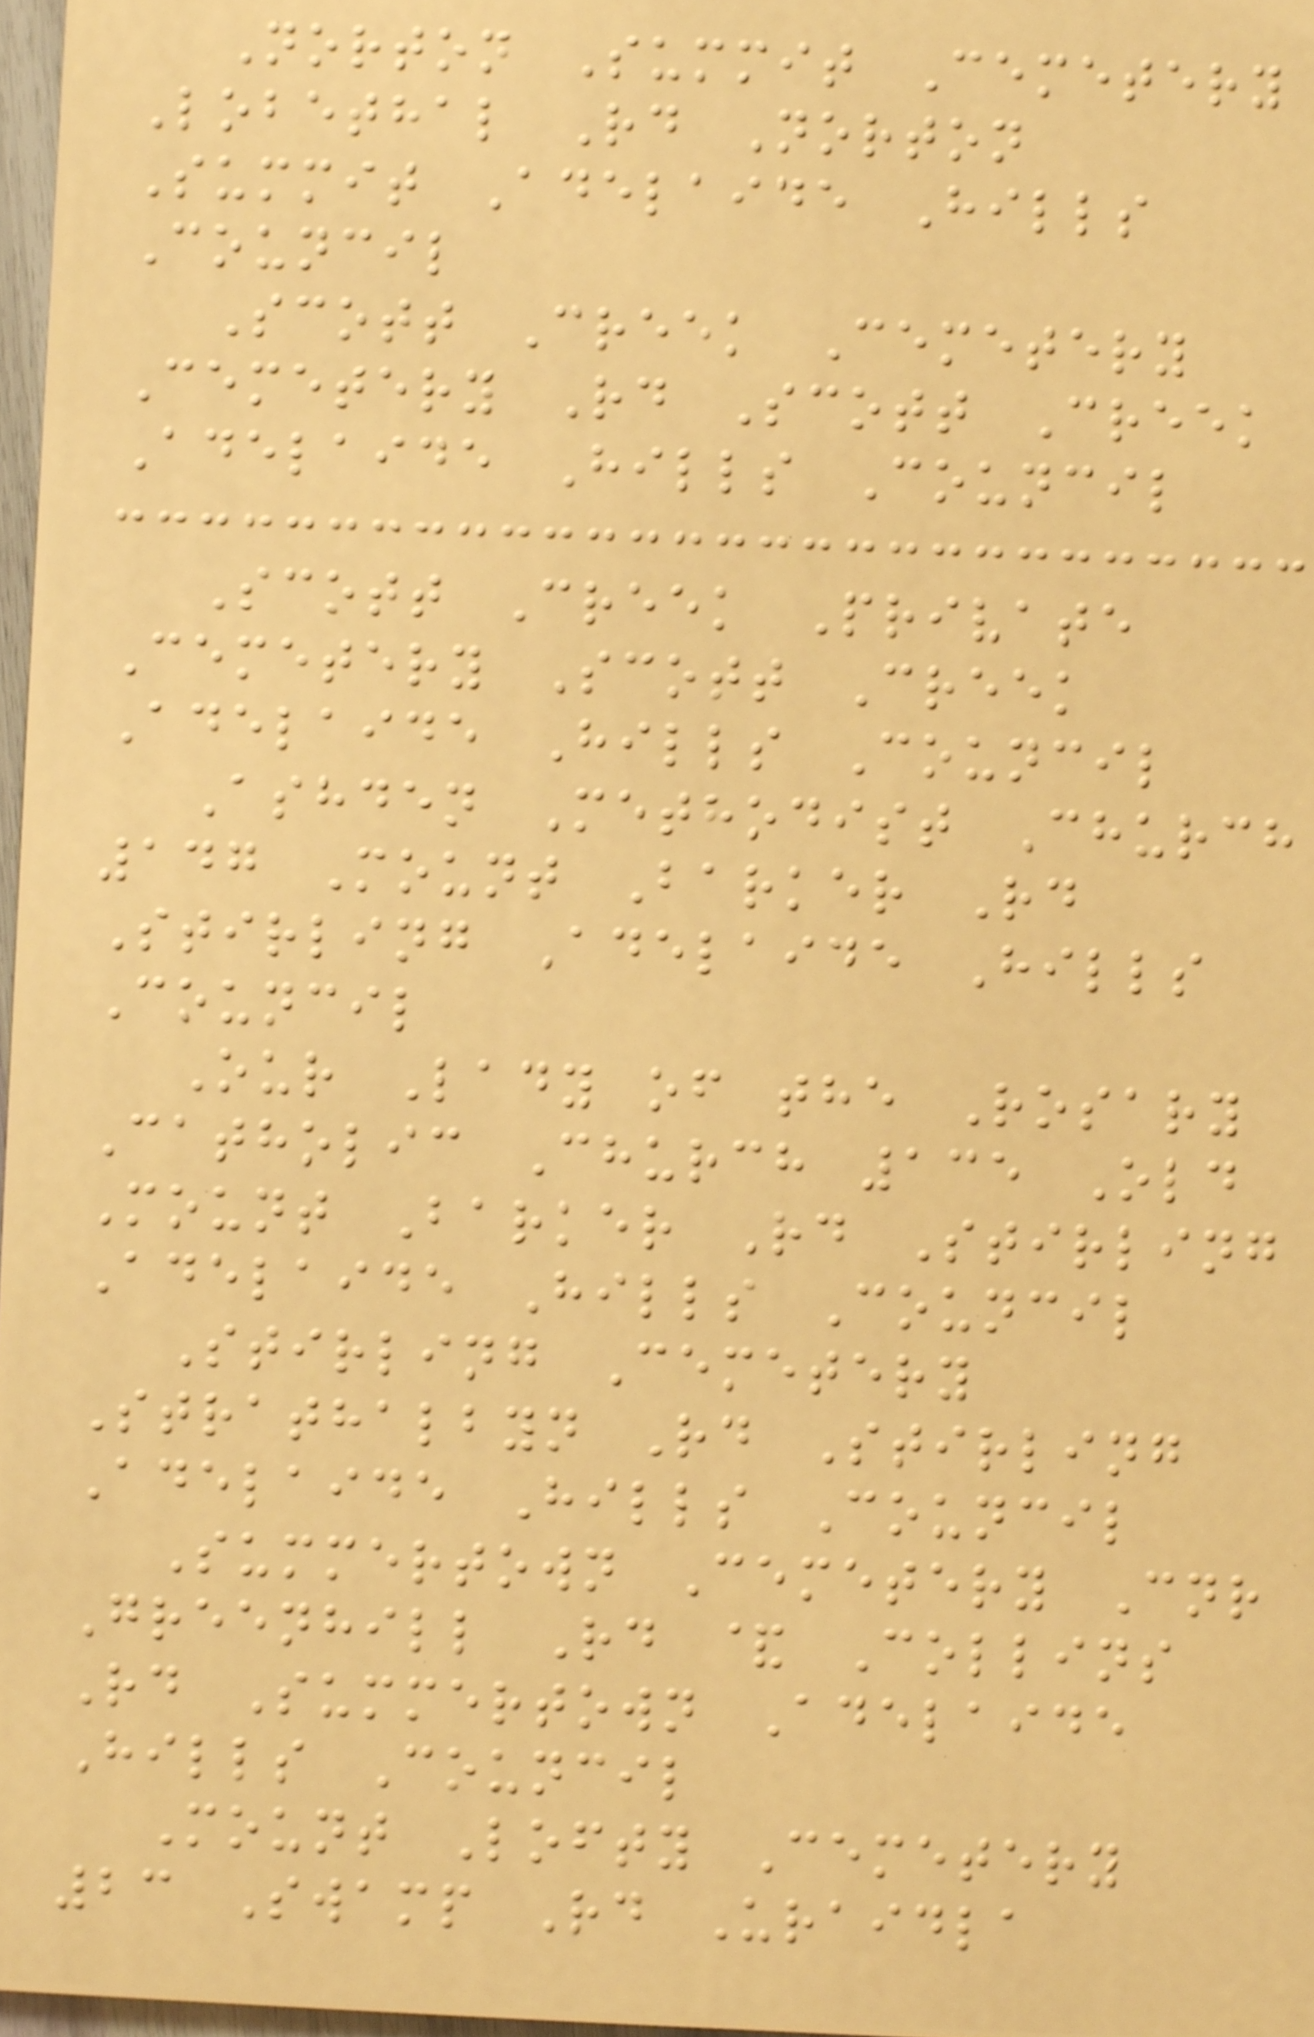Norton Summit Cemetery
Lobethal Rd Norton
Summit Adelaide Hills
Council
Scott Creek Cemetery
Cemetery Rd Scott Creek
Adelaide Hills Council
Scott Creek Private
Cemetery Scott Creek
Adelaide Hills Council
Ashden Methodist Church
147 Mount Barker Rd
Stirling Adelaide Hills
Council
Our Lady of the Rosary
Catholic Church 135 Old
Mount Barker Rd Stirling
Adelaide Hills Council
Stirling Cemetery
Strathalbyn Rd Stirling
Adelaide Hills Council
Summertown Cemetery Cnr
Greenhill Rd & Collins
Rd Summertown Adelaide
Hills Council
Mount Lofty Cemetery
23 Swamp Rd Uraidla
